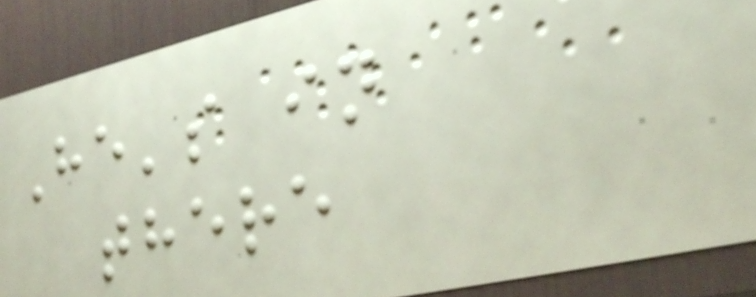He's in
there
